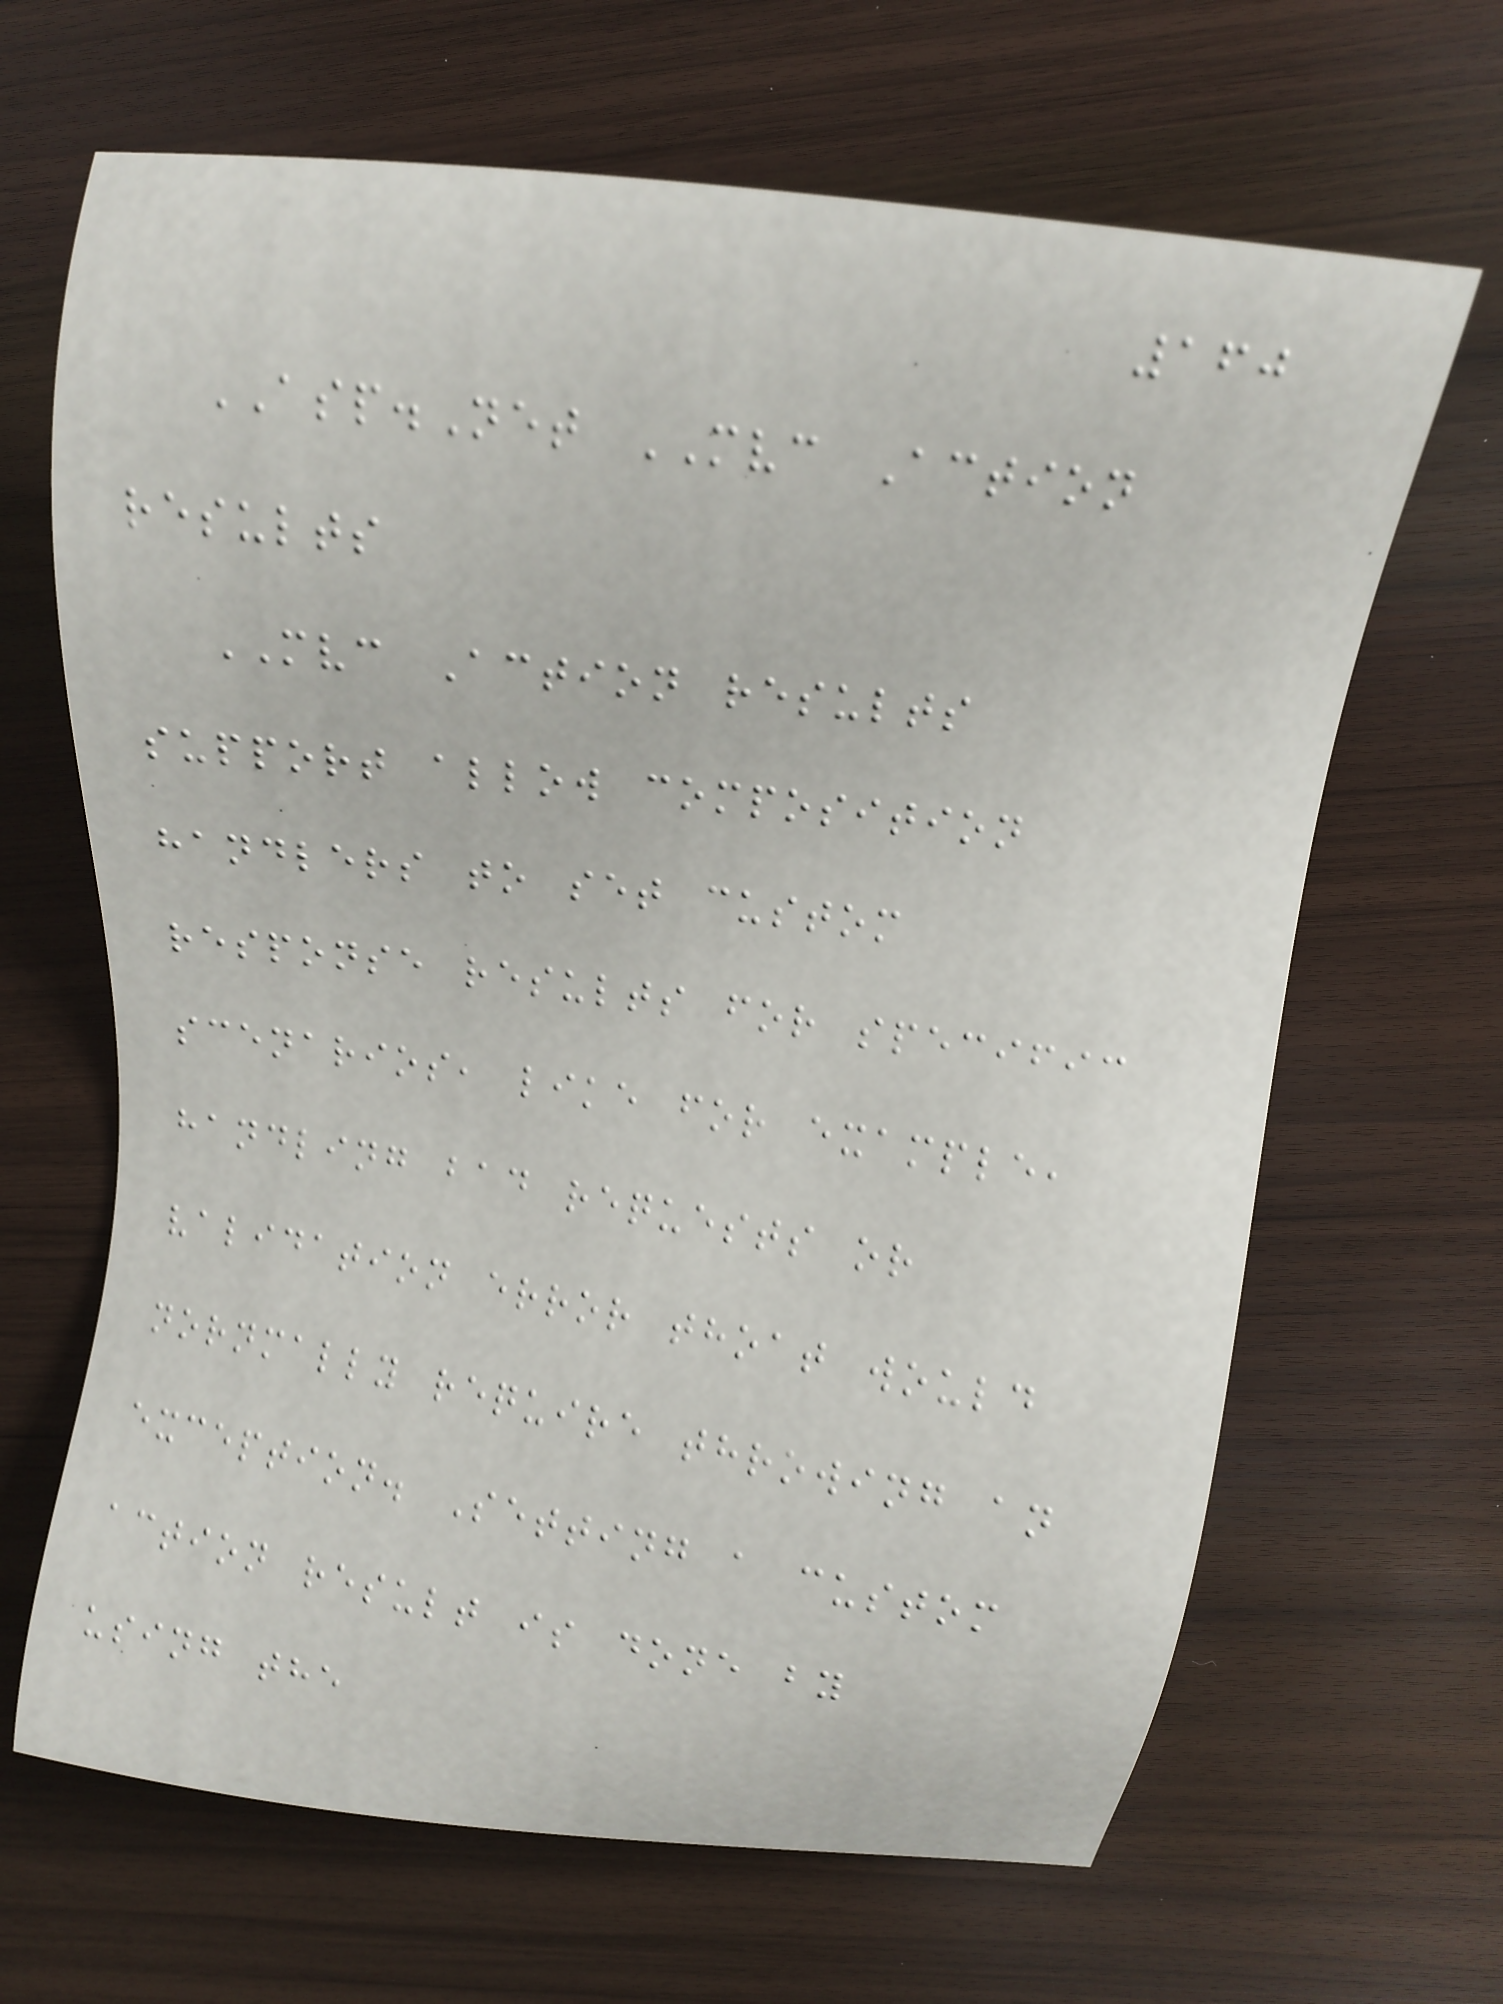160
ASP.Net MVC Action
results
MVC Action results
support allow composition
handlers to set custom
response results for specific
scenarios, like for example,
handling bad requests or
validation error thoat would
nornmally require throwing an
exception. Setting a custom
action result is done by
using the
